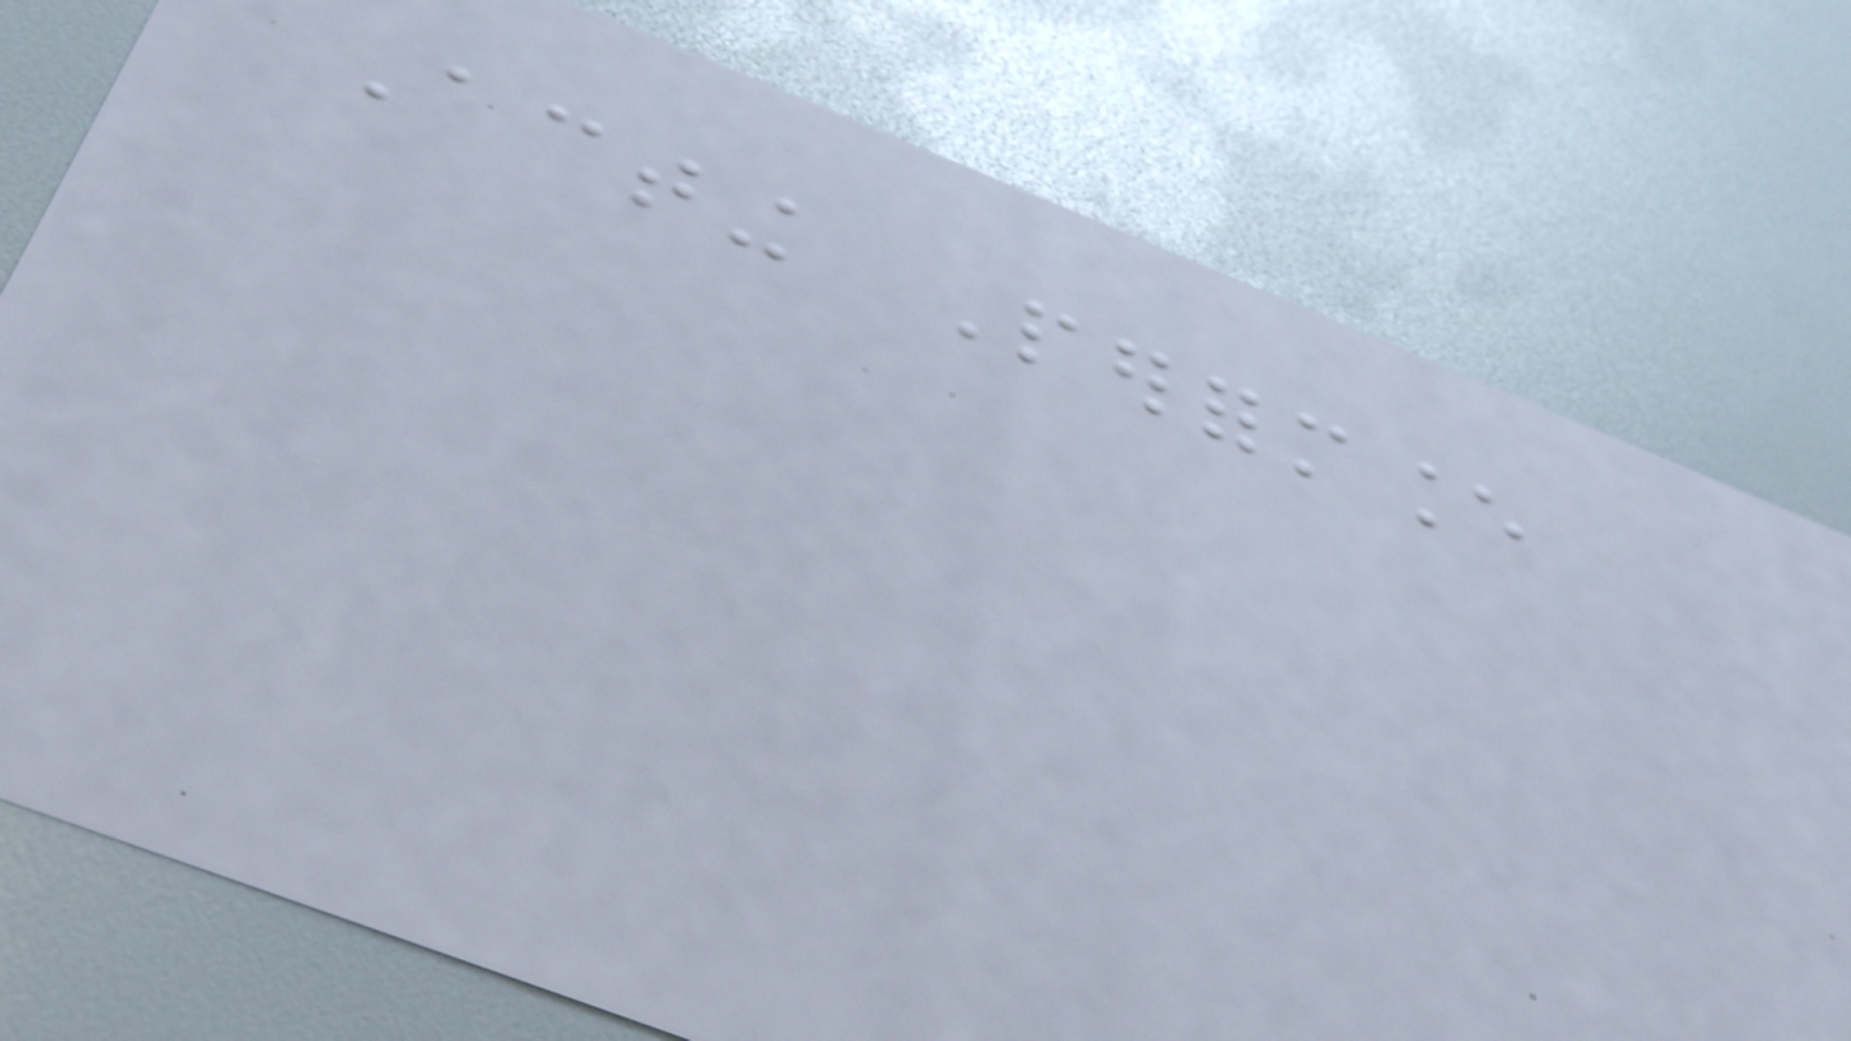Acting Performance
